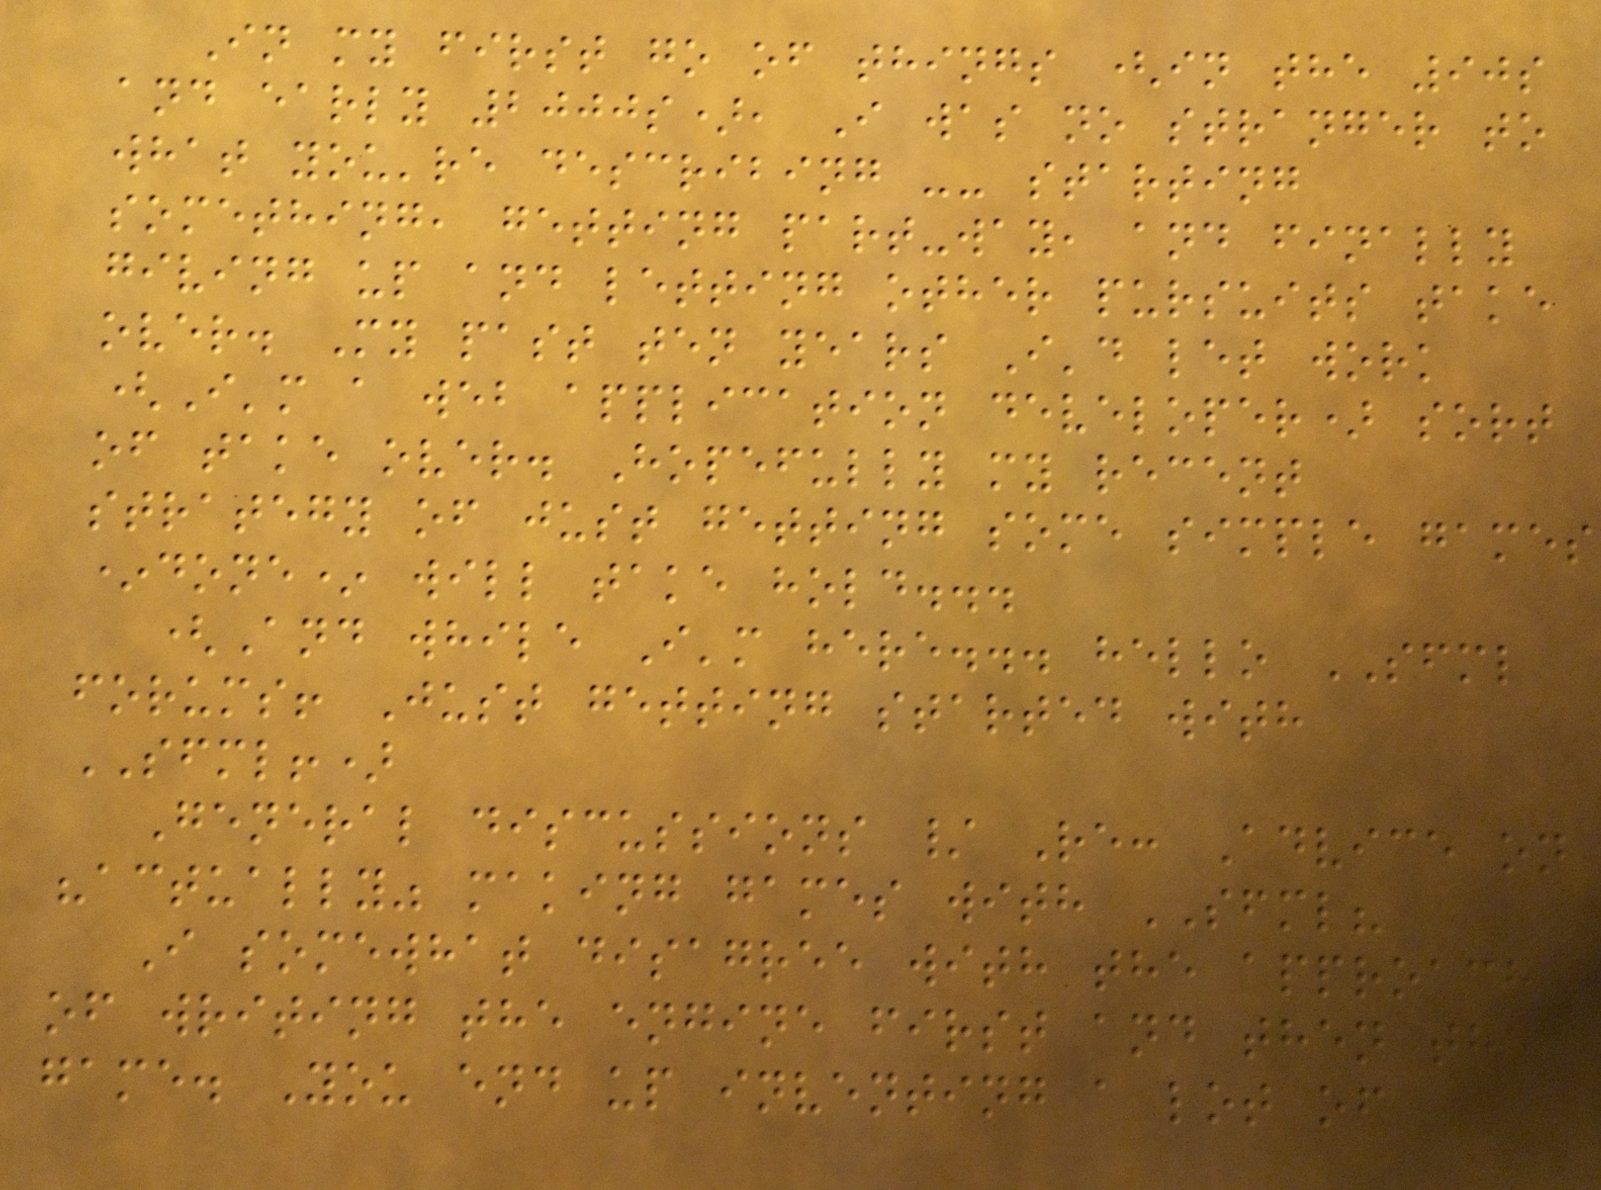In my first go of things (in the 90s
and early 2000s), I was no stranger to
what you're describing -- starting
something, getting part-way, and finally
giving up and letting other pursuits take
over. My past ten years I'd let work
(I'm a web application developer) sort
of take over. Hopefully my recent
strategy of just getting some simple games
*done* will take hold...
(And while I'm here... hello SFML
forums! Just getting started with
SFML!)
General discussions / Re: Advice on
"actually" making games with SFML?
I somewhat disagree with the approach
of writing the engine first and then the
game. You end up inventing a lot of
